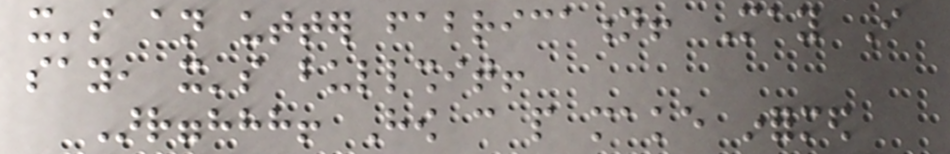it's an utter fabrication! May I
say, it's bullshit!
Arrgghhh! How can people make informed
